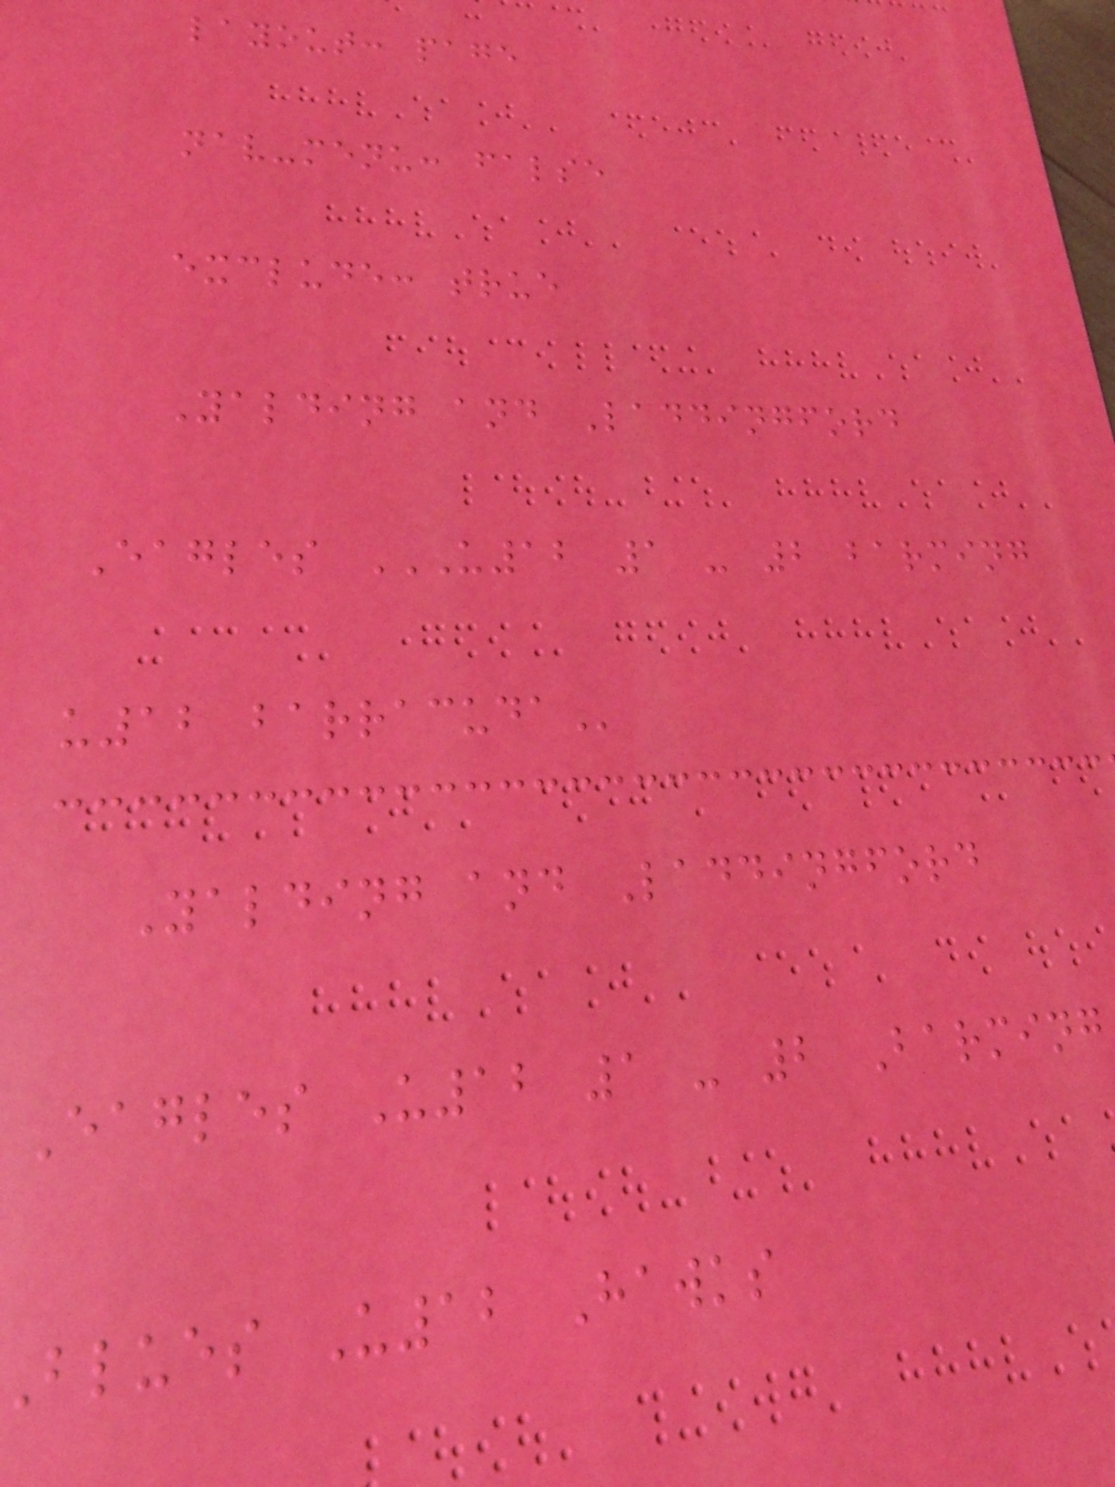layout: page
nav-menu: false
exclude: true
Yalding and Laddingford
Eagles U12 1 - 2 BARMING
u12
Yalding and Laddingford
Eagles U12 1 - 2 Barming
blues U12 Hawks
